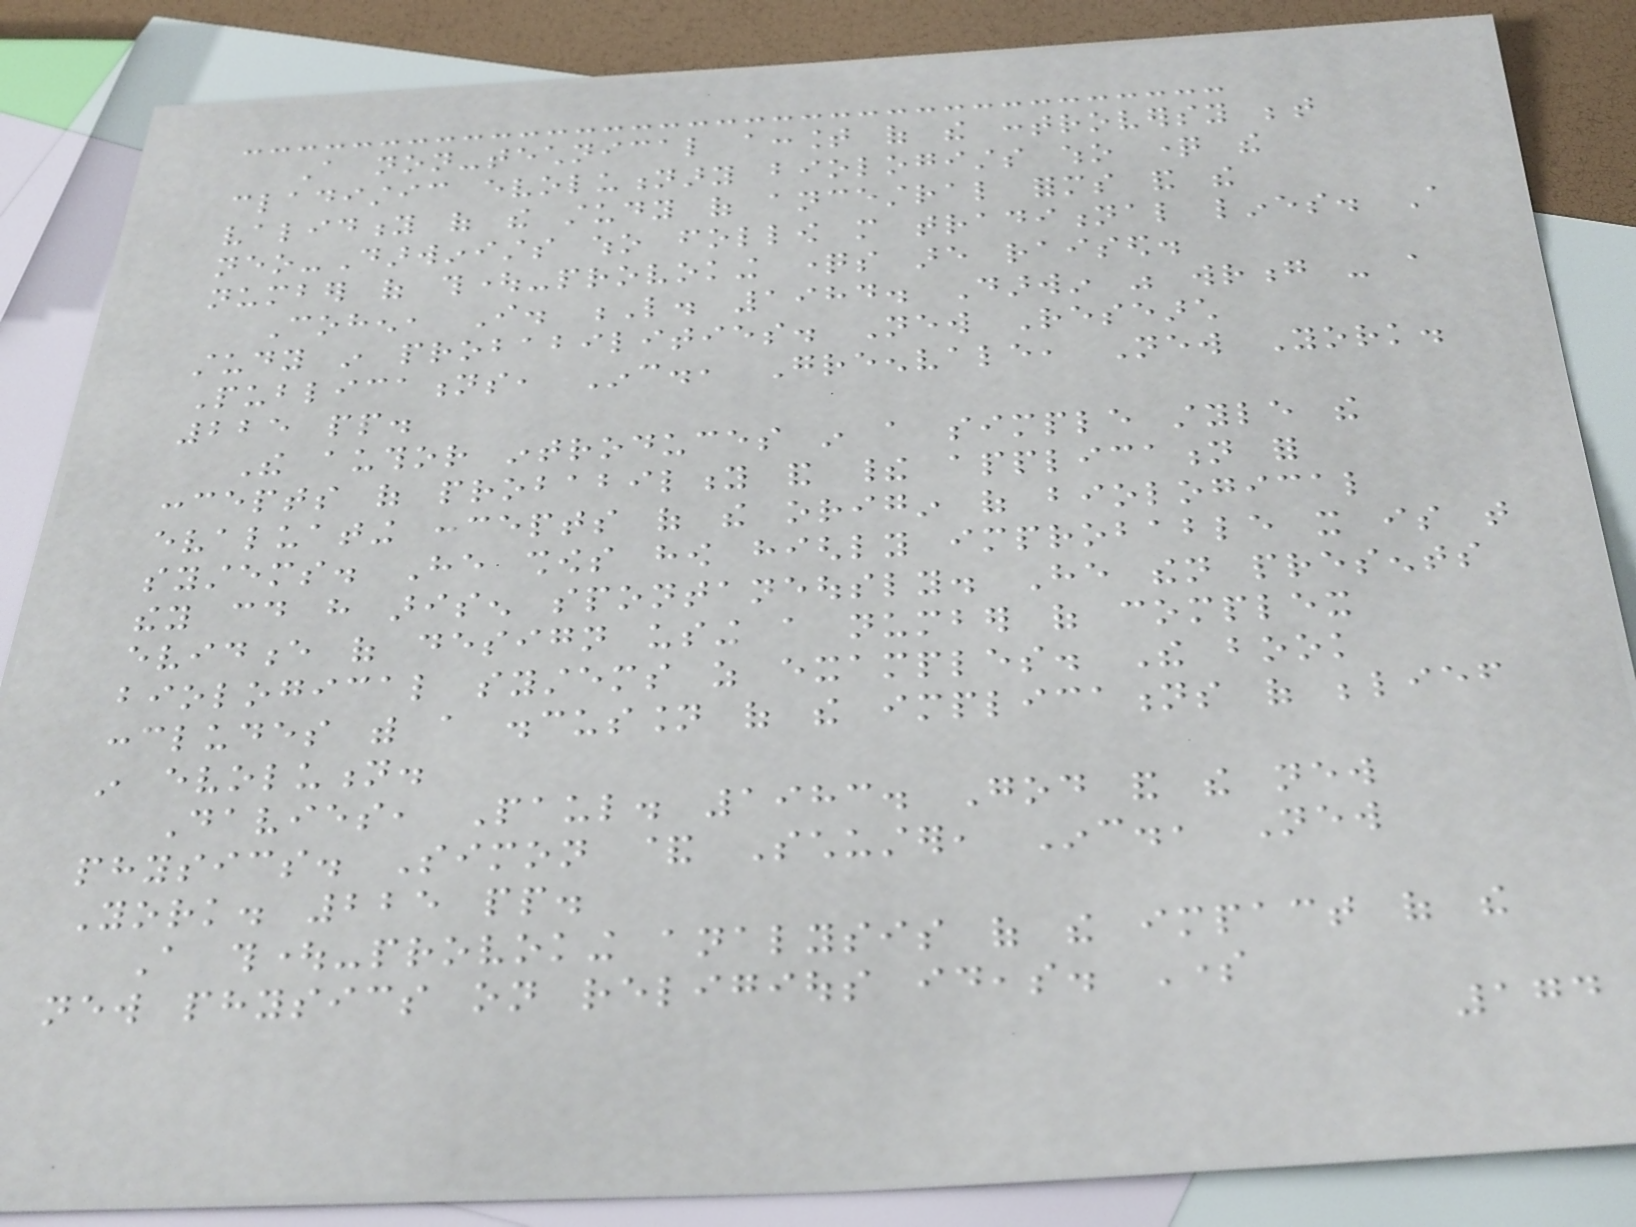A non-technical account of the controversy between
cladistic evolutionary biologists who question the
validity of the study of ancestral forms and the
neo-Darwinists who follow more traditional lines. A
number of thought-provoking questions are raised.
Cohen, I. L. 1984. Darwin was wrong - a
study in probabilities. New Research
Publications, Inc., Greenvale, New York.
225 pp.
The author introduces in a simple style the
concepts of probability and their application for
evaluating concepts of the origin of biological
systems. He shows how highly improbable it is that
they could have arisen spontaneously. He then presents
evidence of design using a number of complex
biological systems as examples. The book
concludes with a discussion of the implications of belief
in evolution.
Davies, Paul. 1983. God and the new
physics. Simon & Schuster, Inc., New
York. 225 pp.
A thought-provoking analysis of the impact of the
new physics on religious ideas. Some
174
